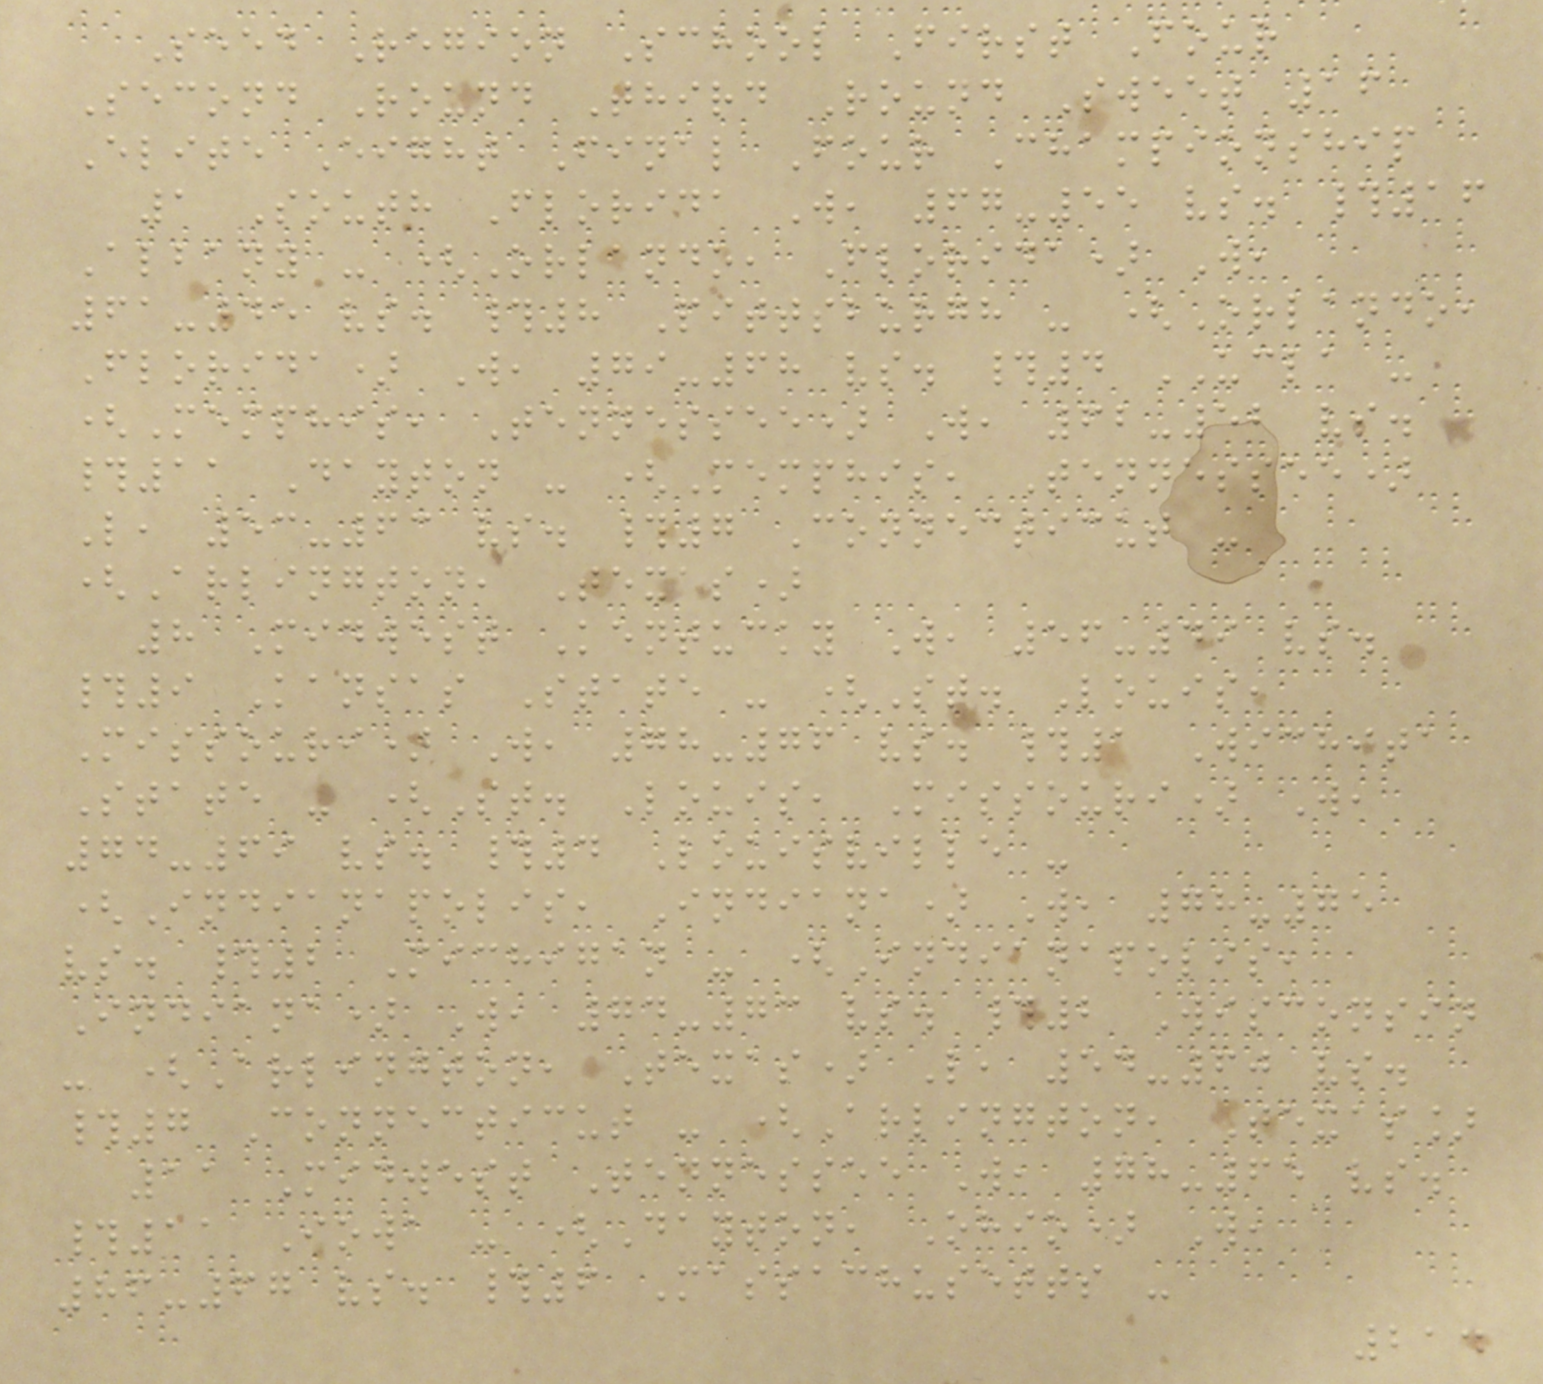Seed Region School First Four
Second Round Third Round Sweet 16
Elite Eight Final Four Championship
1 South Florida W, 67-55 vs. #16
Albany - (Orlando, Florida) W,
61-45 vs. #8 Pittsburgh - (Orlando,
Florida) W, 79-68 vs. #4 UCLA -
(Memphis, Tennessee) W, 62-52 vs.
#11 Dayton - (Memphis, Tennessee)
L, 53-63 vs. #7 Connecticut -
(Arlington, Texas)
8 Midwest Kentucky W, 56-49 vs.
#9 Kansas State - (St. Louis,
Missouri) W, 78-76 vs. #1 Wichita
State - (St. Louis, Missouri) W,
74-69 vs. #4 Louisville -
(Indianapolis, Indiana) W, 78-75
vs. #2 Michigan - (Indianapolis,
Indiana) W, 74-73 vs. #2 Wisconsin
- (Arlington, Texas) L, 54-60 vs.
#7 Connecticut - (Arlington, Texas]
11 Midwest Tennessee W, 78-65 vs.
#11 Iowa - (Dayton, Ohio) W,
86-67 vs. #6 Massachusetts -
214
